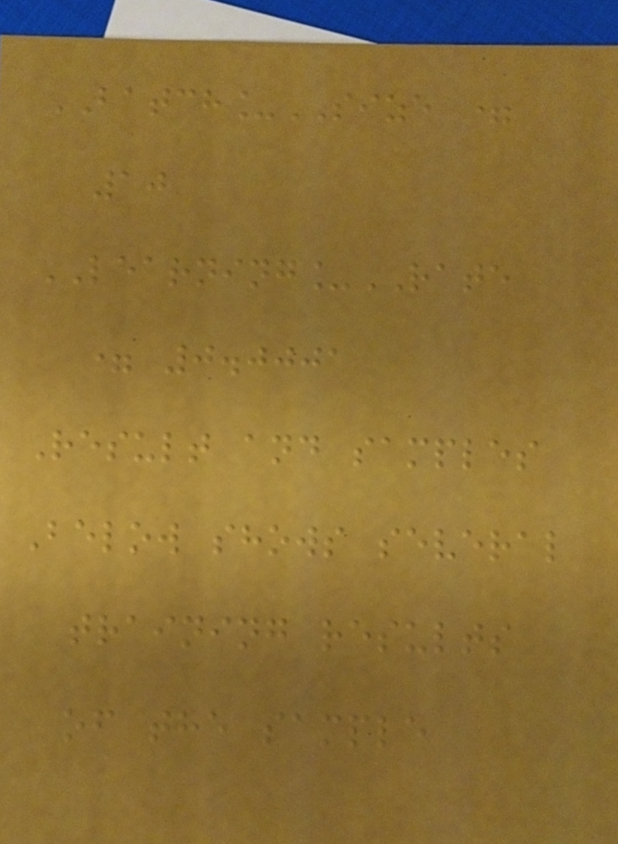BATCH_SIZE =
10
LEARNING_RATE
= 0.0001
Result and samples
Below shows several
training results
of the sample
